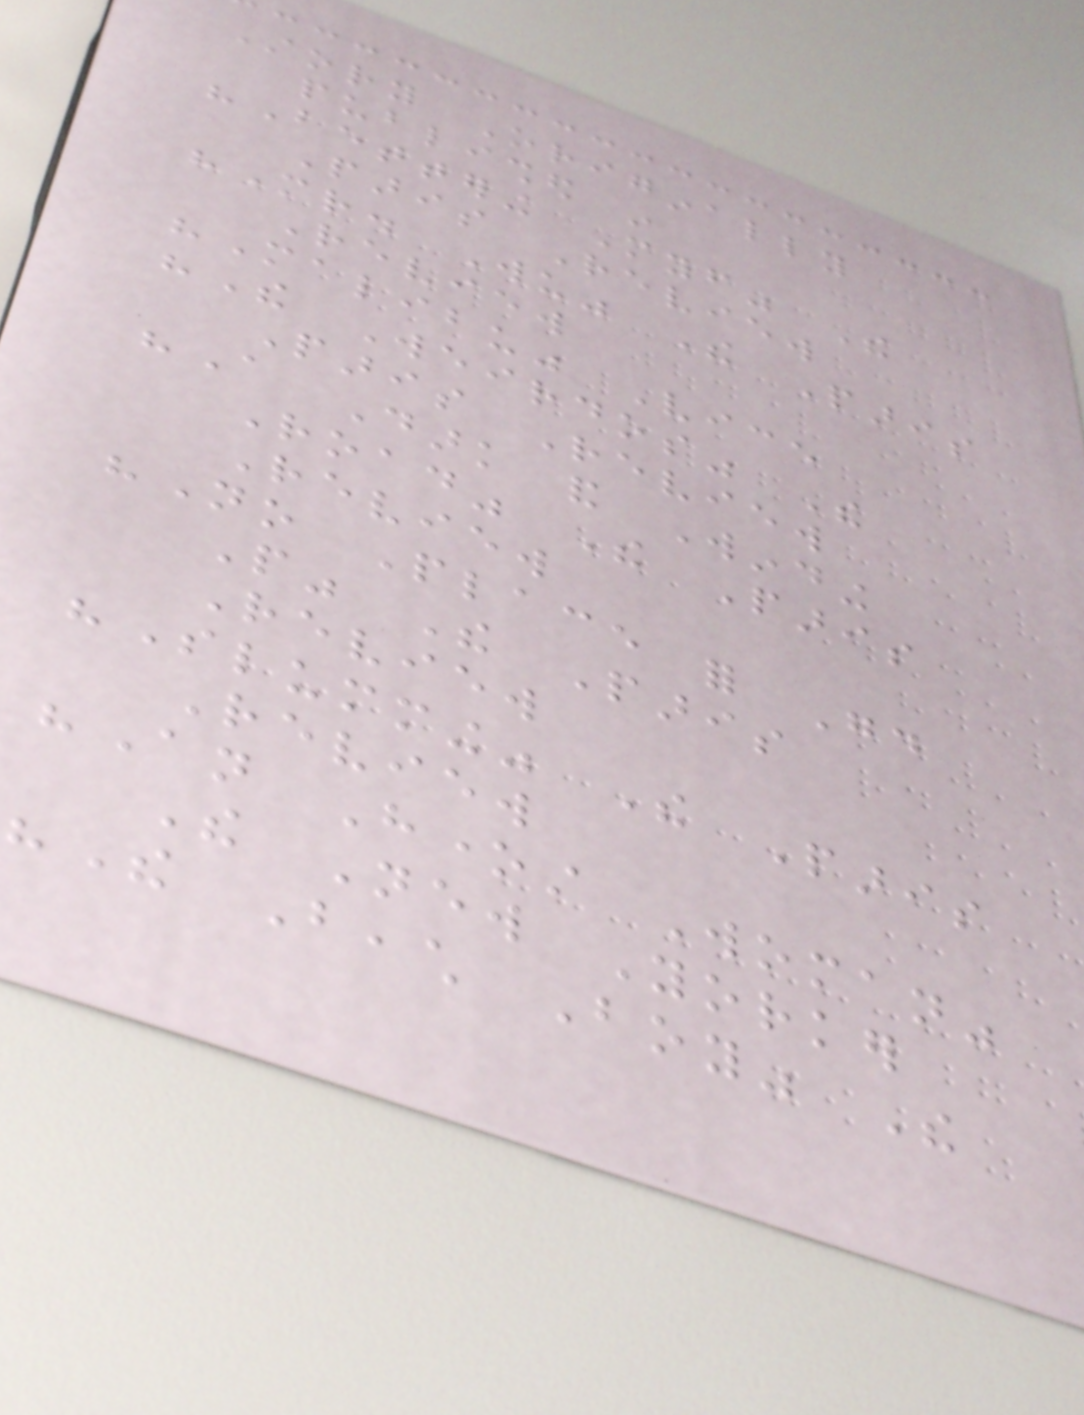Story Originally
published in
"Bettering Myself" The
Paris Review
"Mr. Wu" The Paris
Review
"Malibu" Vice
"The Weirdos" The
Paris Review
"A Dark and Winding
Road" The Paris
Review
"No Place for Good
People" The Paris
Review
"Slumming" The Paris
Review
"An Honest Woman"
The New Yorker
"The Beach Boy" The
